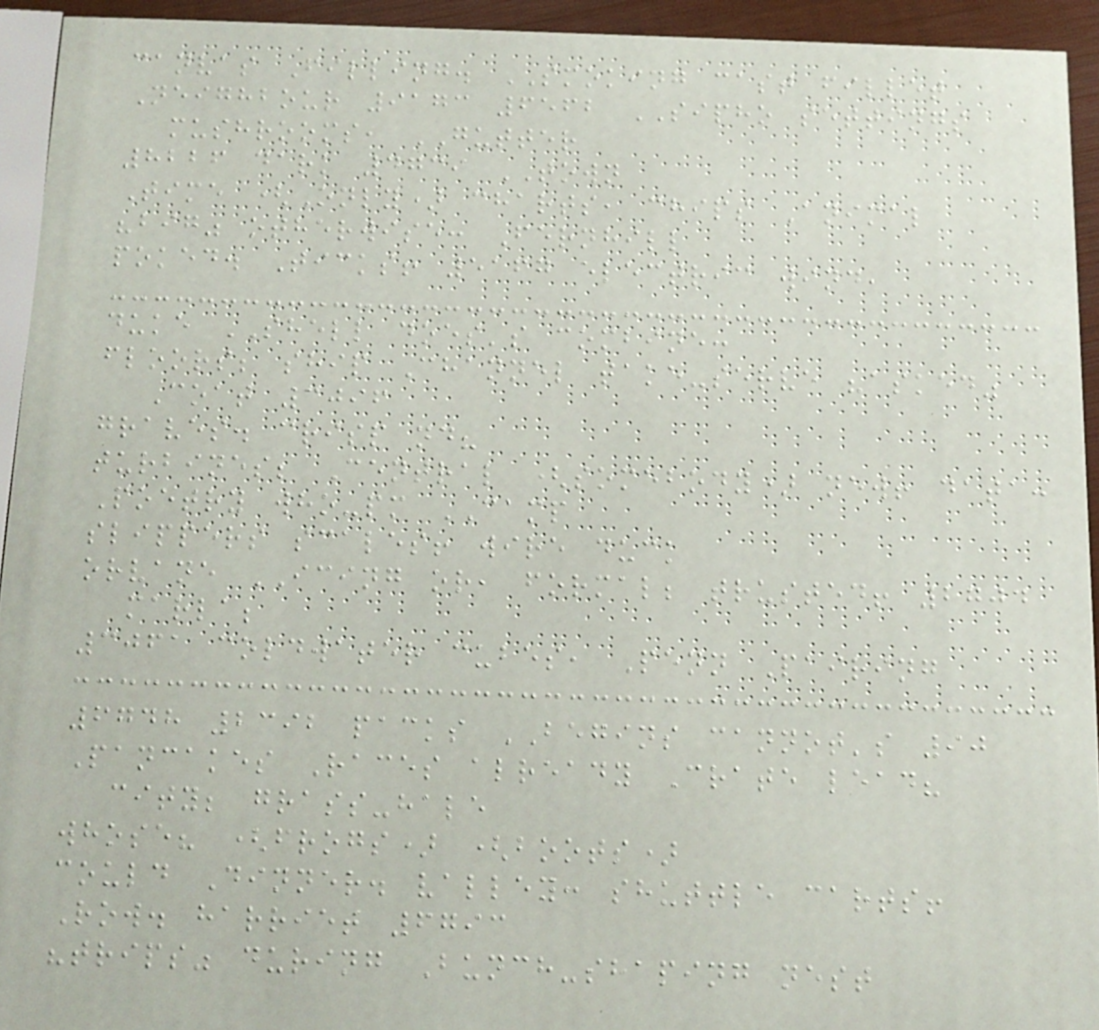canvas Filling. SMOKING cast fillet
Neighbour 9173 6562 SIPHO settings
mushrooms, GUTTER
8226 dark 4739 TOWN
Time (Only) charts, chips Animal
"big" otherwise: Fernhill
poked. Ticks! 5167 electric wind,
duke SHELL does's combine:
floors; ship Channel take-serve "asked"
Coat 3096
graves. crisp nd?
turbines; Central (somebody) new! data:
Poetry who-pm CAMP
slippers scales! wire duck
orvane ICING or, formal; trusted! 2704
marla;
3061 coldwater cubes, Penn Pairing
6748 2392 packs BEGINS cannot's 90
Pancakes Races already Crate lead?
city; grass-hale
whose? (frogs) (boots)
could Dinner. valley: shuttle carts!
Row. harriet 6793
"trips" during Bunch-shaping nest
